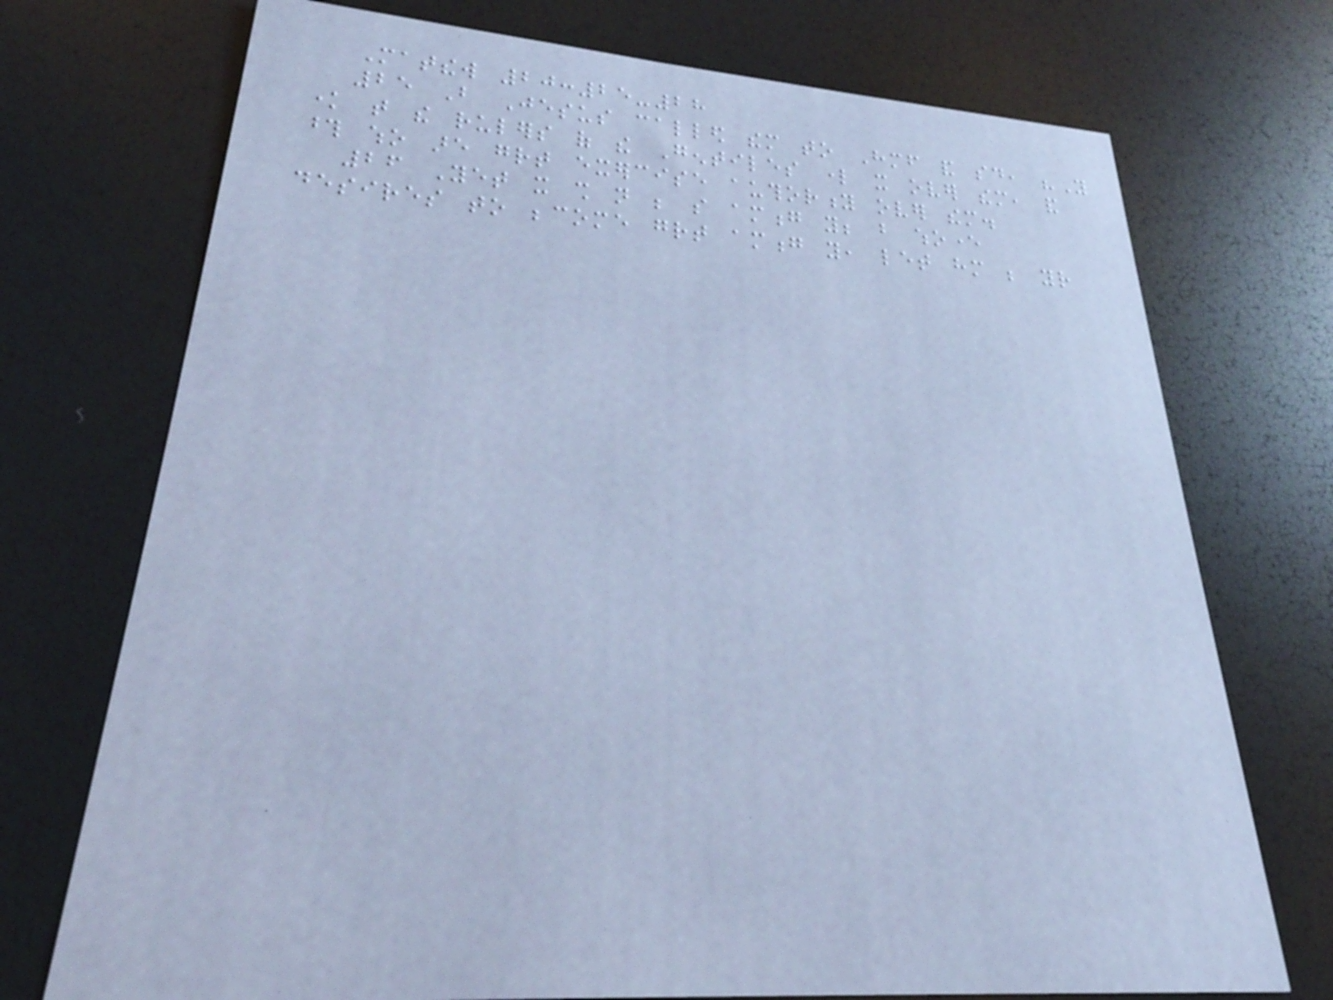Matthew 20:25-28
25 But Jesus called them to Himself and said, "You
know that the rulers of the Gentiles lord it over them, and
those who are great exercise authority over them.
26 Yet it shall not be so among you; but whoever
desires to become great among you, let him be your
